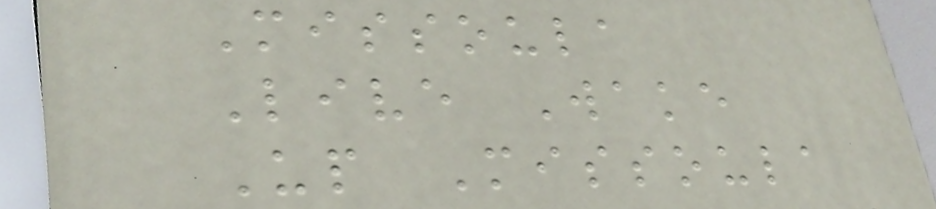Missoula
Live Wake
Up Missoula
